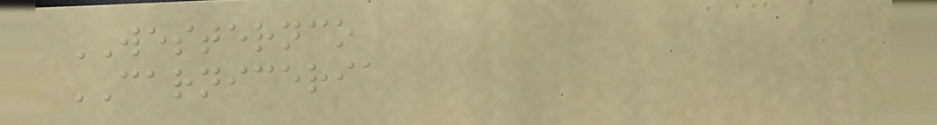WESTERNCO
CARNICERIA
